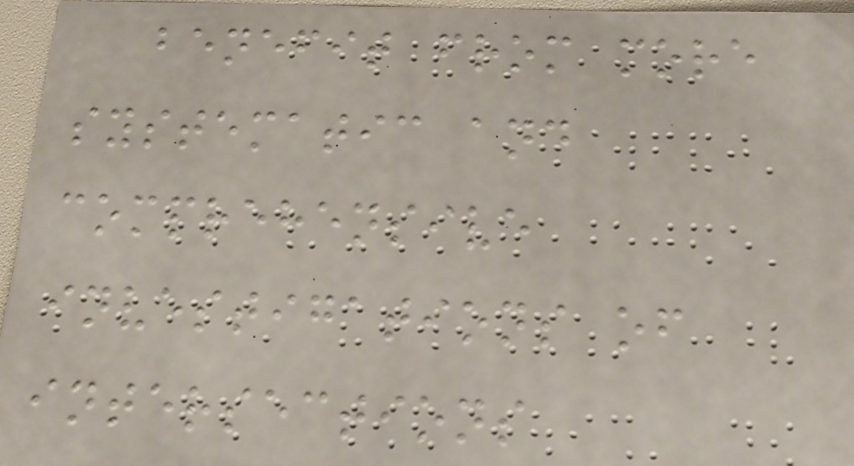benefit from more
systematic and
comprehensive
investigations of
intersections
